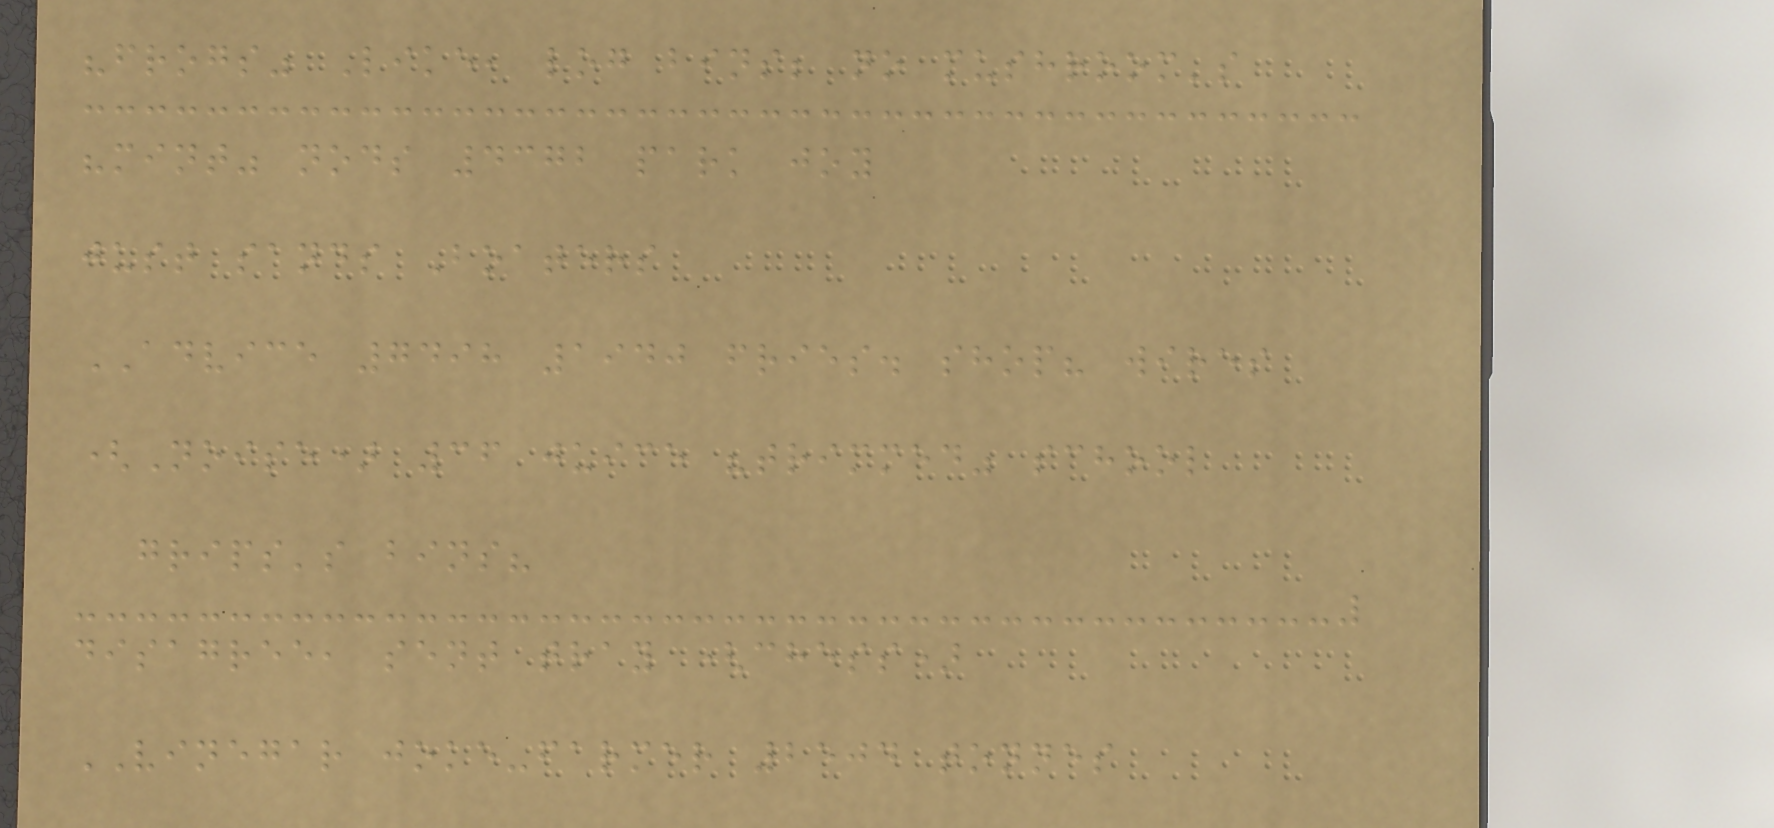"frogs" Like, log bins; no mushroom's
"mint" nods 4372 park joy
just sands Boaters
ADVICE 7498 1940 fries. shop? wires
(Noise) 36 juice "trimmed" school
grips's bins?
disagree, sent tray (chess)
VINEGAR joke-farmer 2504 tonnes
